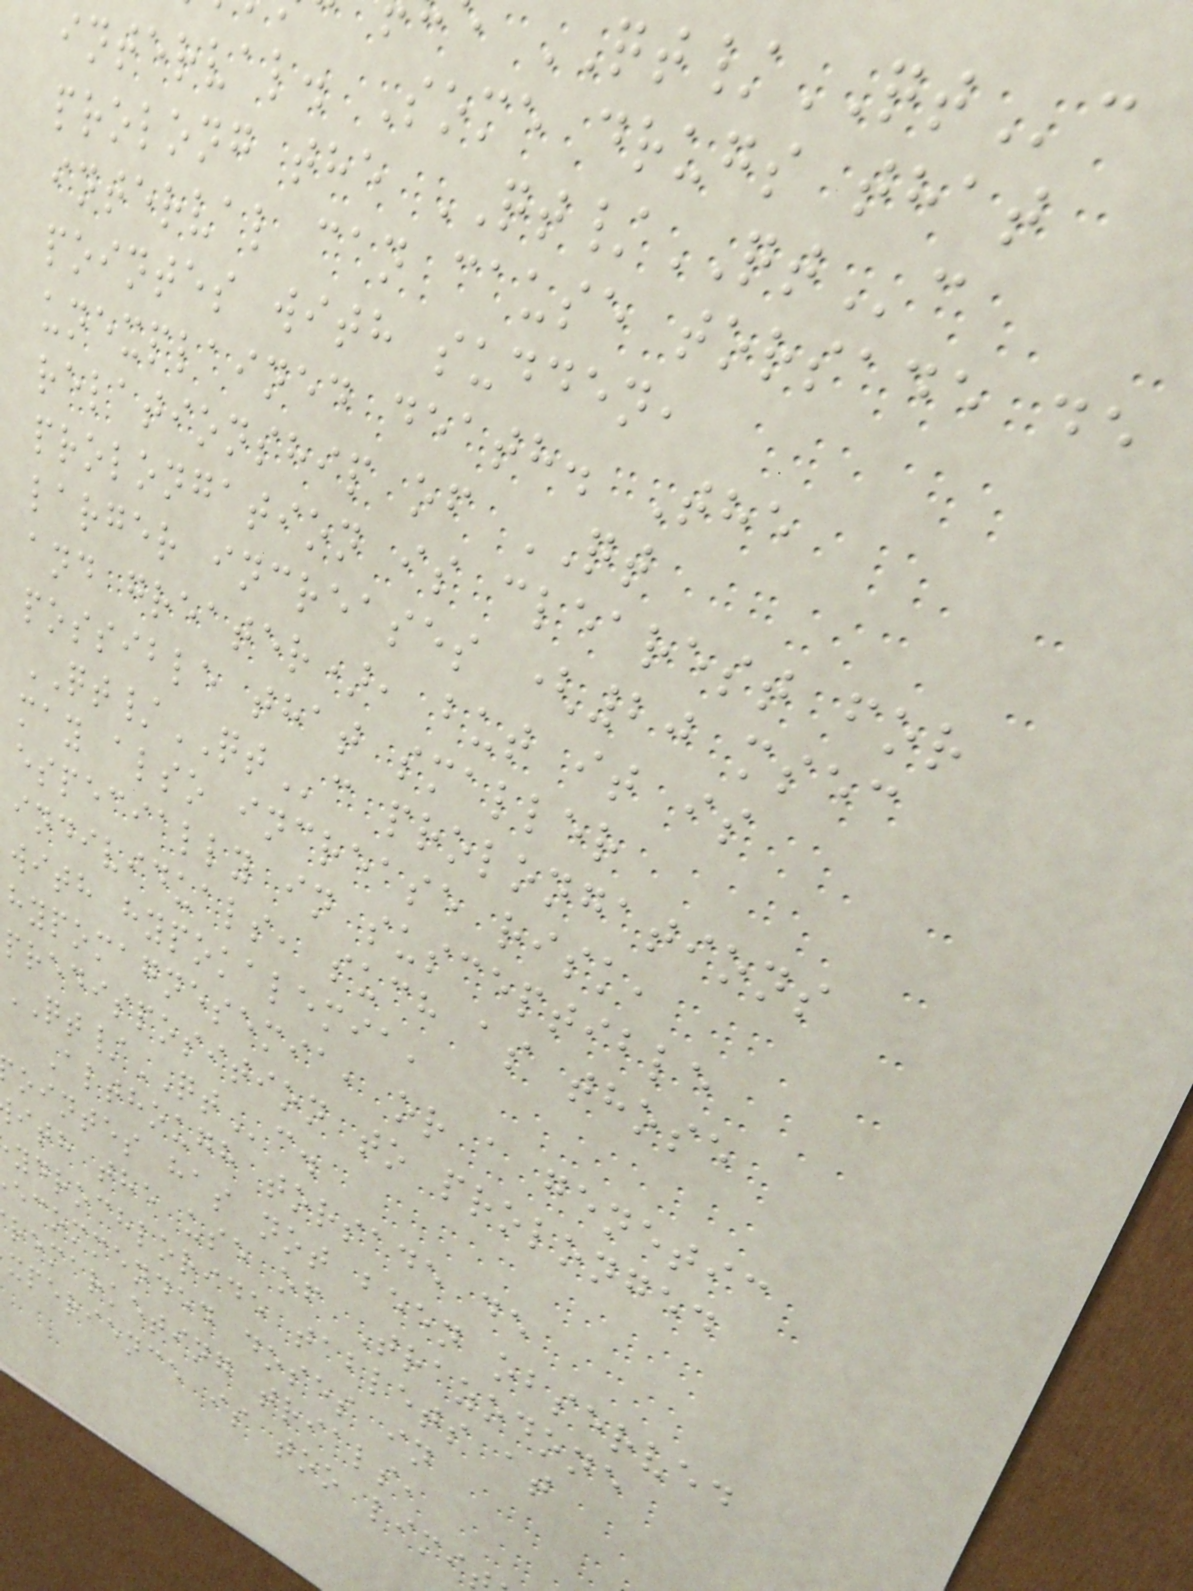QT/QTc
interval. Some drugs that
prolong the QT/QTc
interval can cause torsade de
pointes with sudden,
unexplained death. The
relationship of QT
prolongation is clearest for
larger increases (20 msec
and greater), but it is
possible that smaller
QT/QTc prolongations
may also increase risk,
especially in susceptible
individuals, such as those
with hypokalemia,
hypomagnesemia, or a genetic
predisposition to prolonged
QT/QTc.
Although torsade de
ointes has not been observed
ith the use of Trazodone
ydrochloride tablets at
ecommended doses in
remarketing trials,
xperience is too limi
